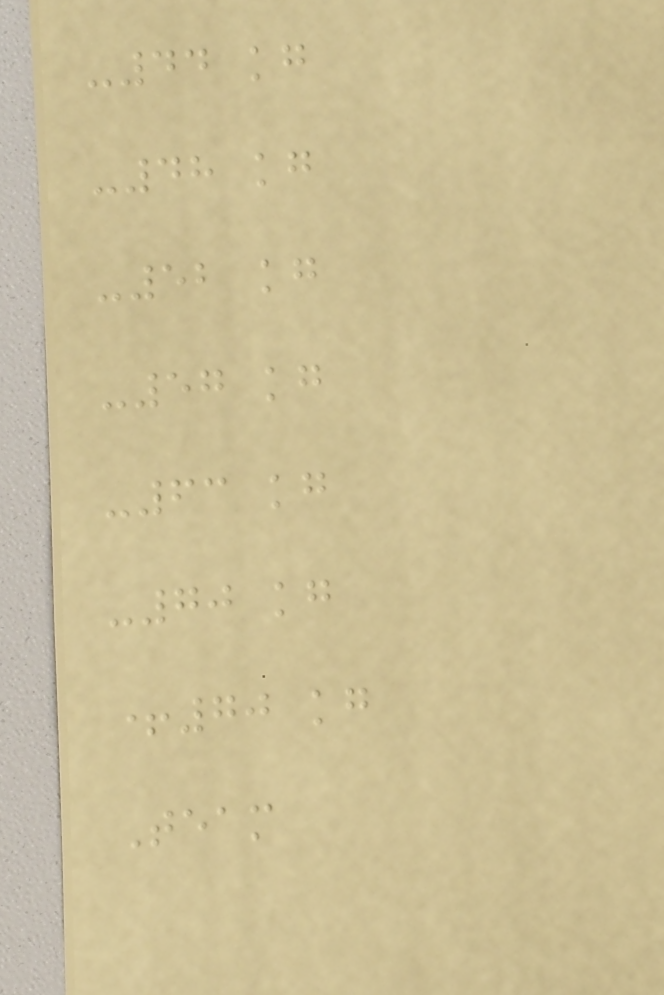-44 kg
-48 kg
-52 kg
-57 kg
-63 kg
-70 kg
+70 kg
Team
